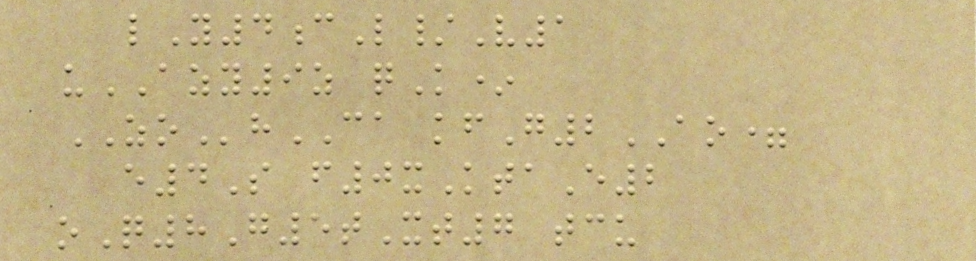lY4cL/V1
uAZY9z qK*
ZOhCA kfG2AO=
e4S f0xKtaE2
oQ8G5tXt7 tcu
